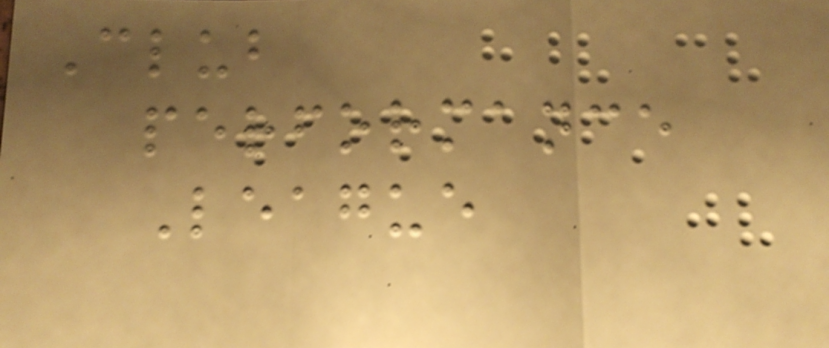Club
performance
League
